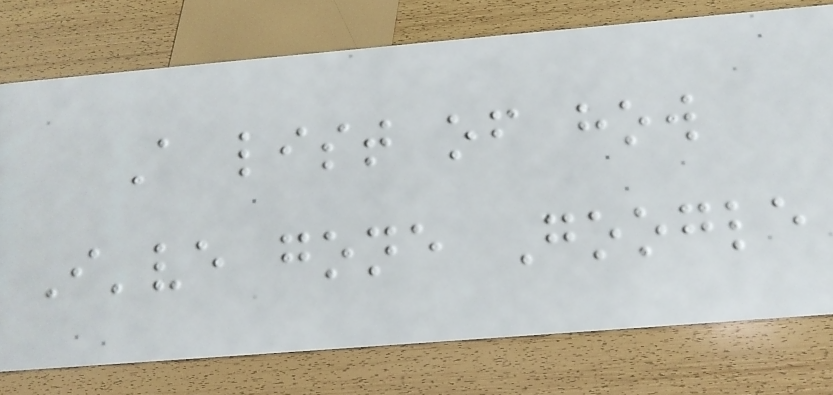A list of how
I've gone Google
